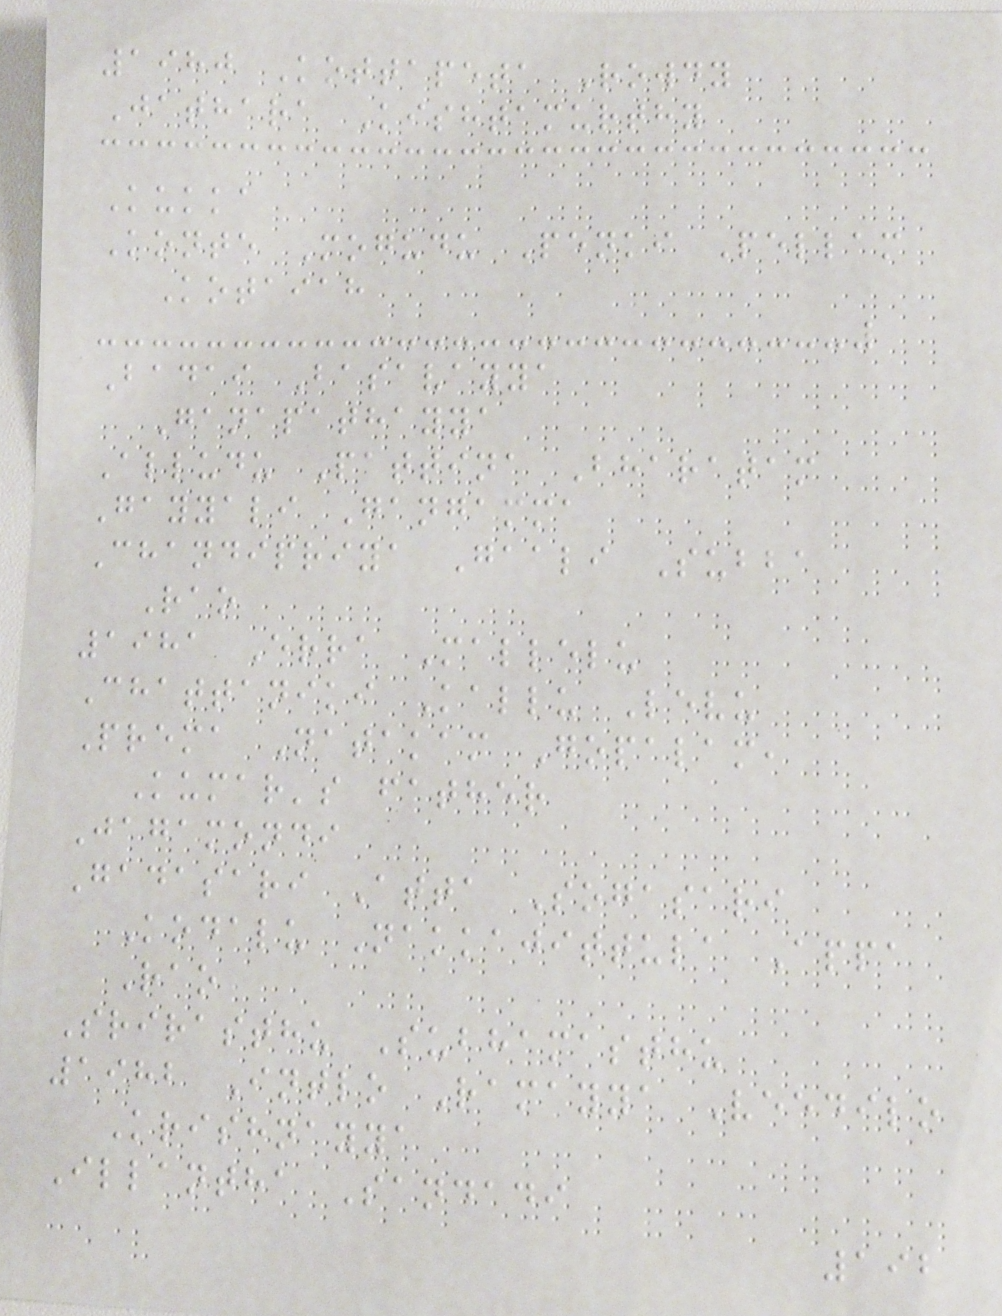1980 Kottapeta Rowdy
Jathara Kishtamurthy
Kukka
Konte Mogudu Penki Pellam
Kotaiah
Badai Basavayya
Ganapathayya
Alludu Pattina Bharatam
Gayyali Gangamma
Chandipriya Gaali Subba
Rao
1981 Erra Mallelu
Chattaniki Kallu Levu
Prema Natakam Gopalam,
Kumar's father
Jagamondi
Gadasari Atta Sogasari
Kodalu Nakkajittula Appa
Rao
Srirasthu Subhamasthu
1982 Intlo Ramayya Veedilo
Krishnayya
Illantha Sandadi
192
